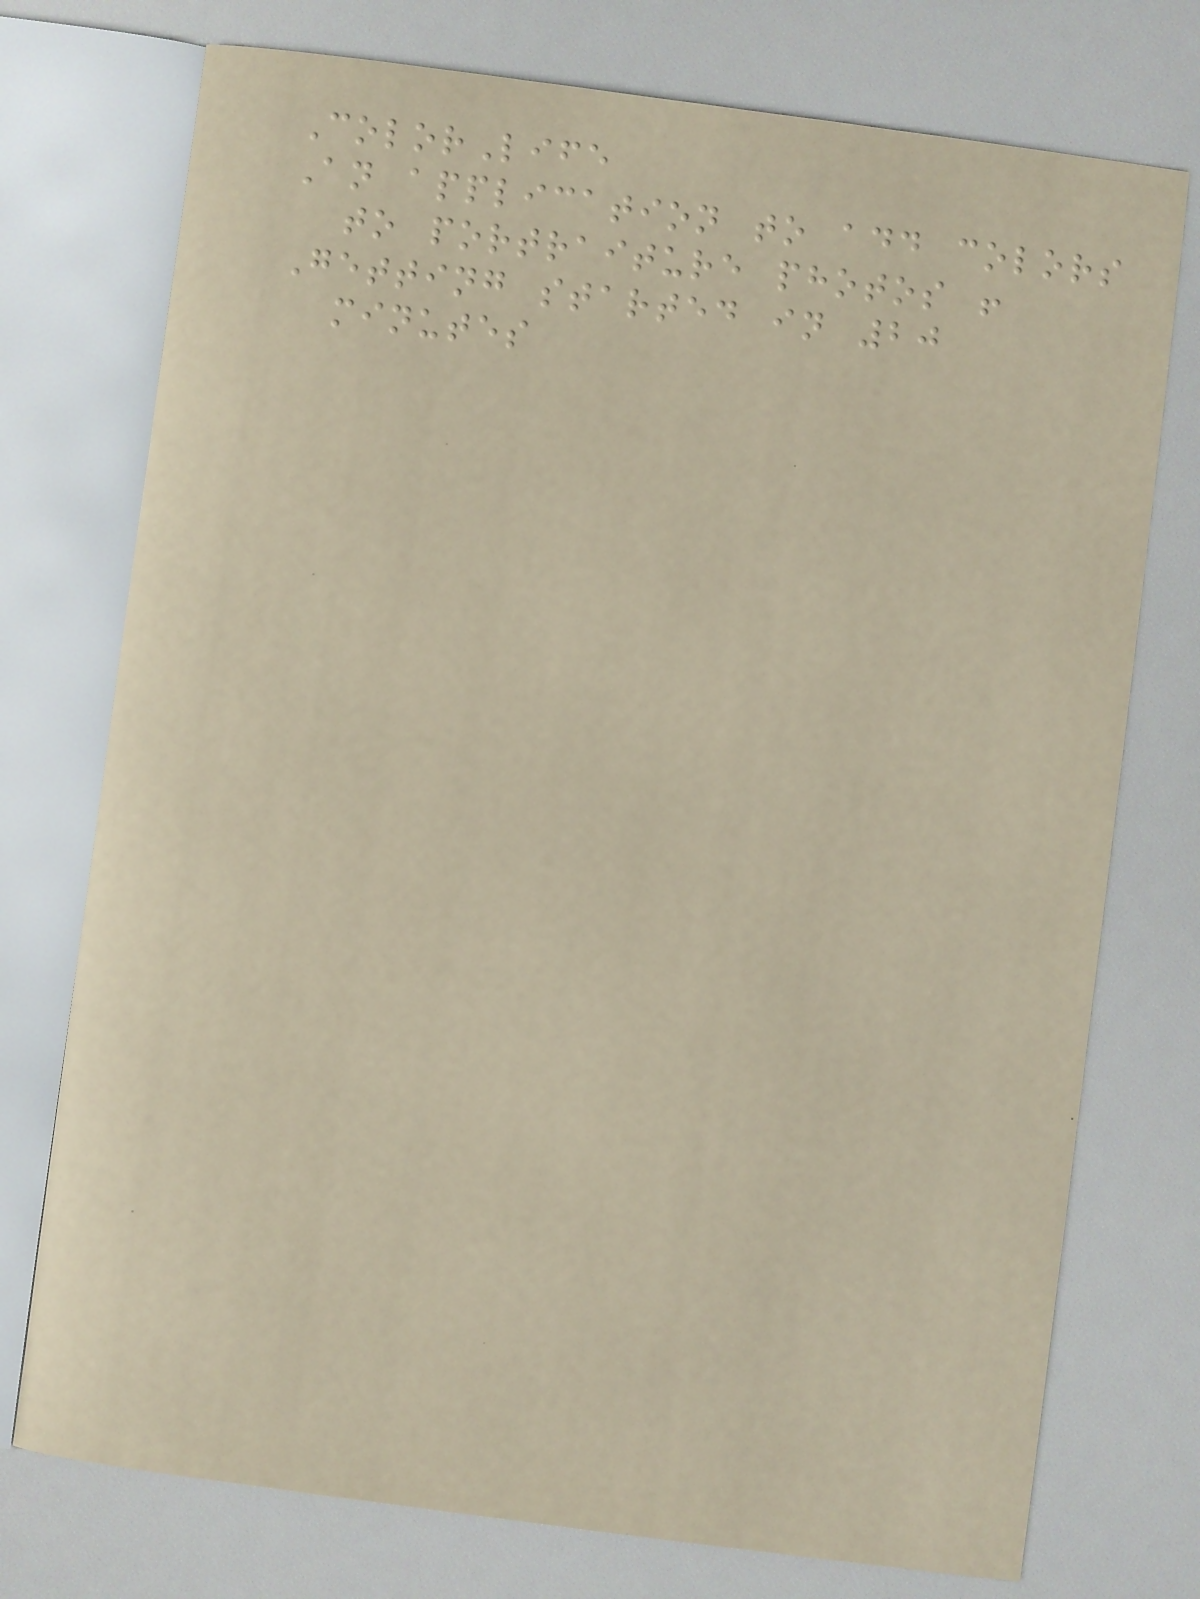ColorLife
An application to add colors
to portraiture photos !
Getting started in 20
minutes
